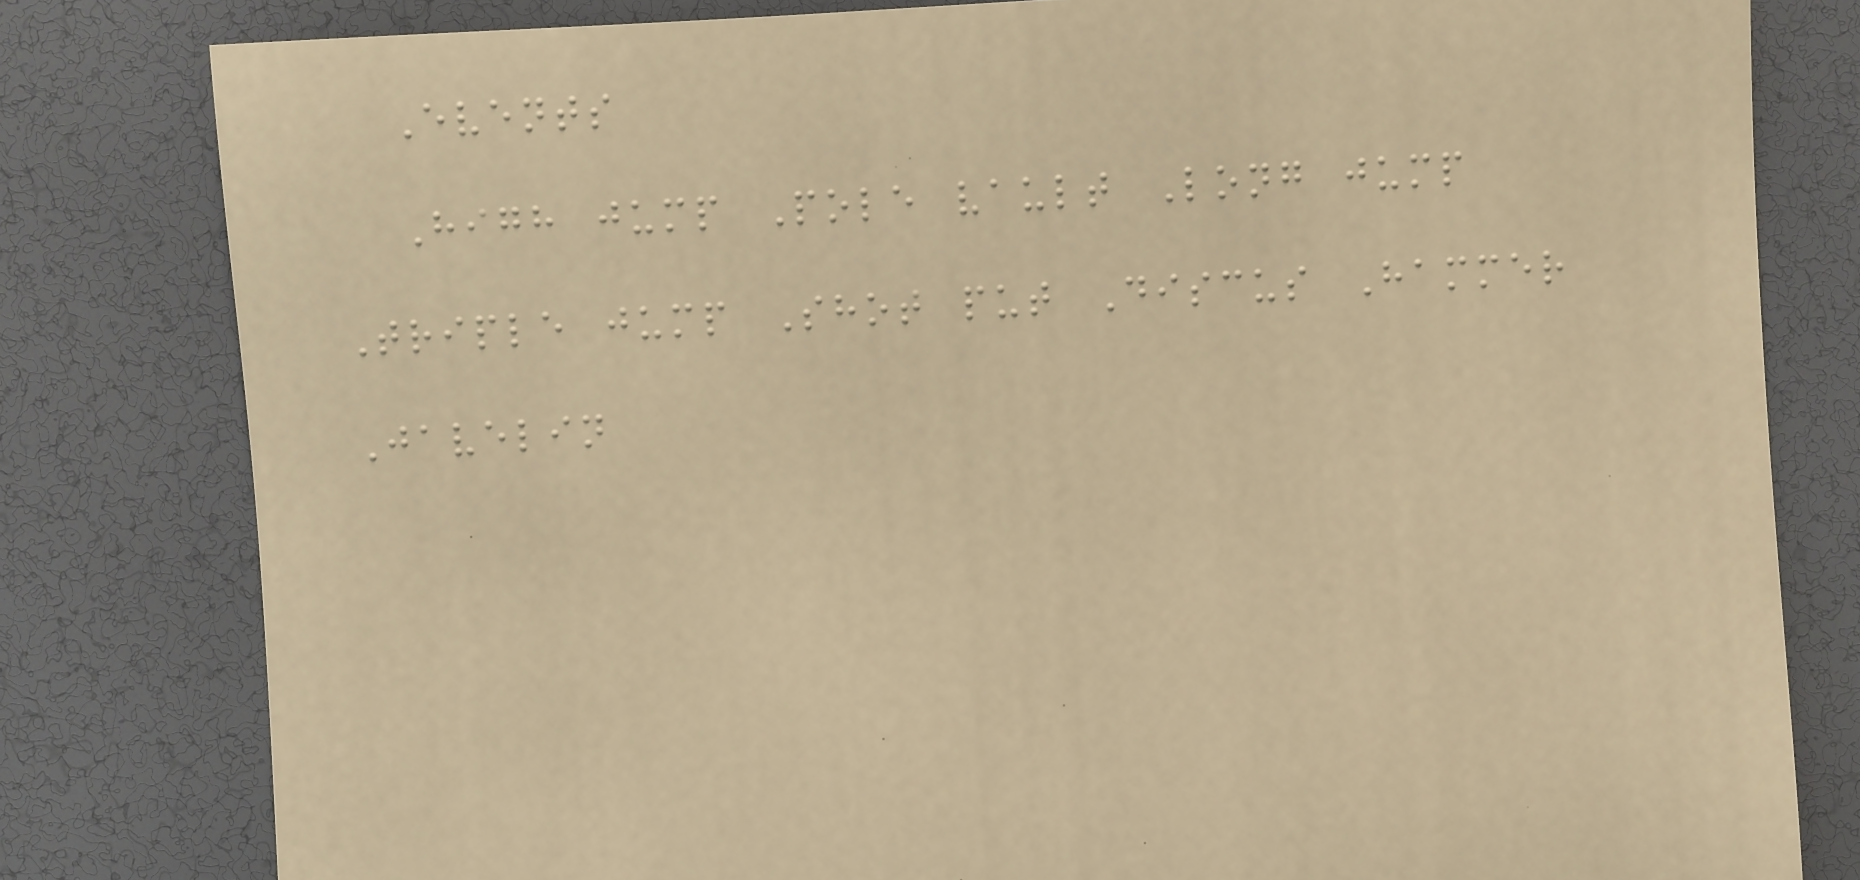Events
High jump Pole vault Long jump
Triple jump Shot put Discus Hammer
Javelin
